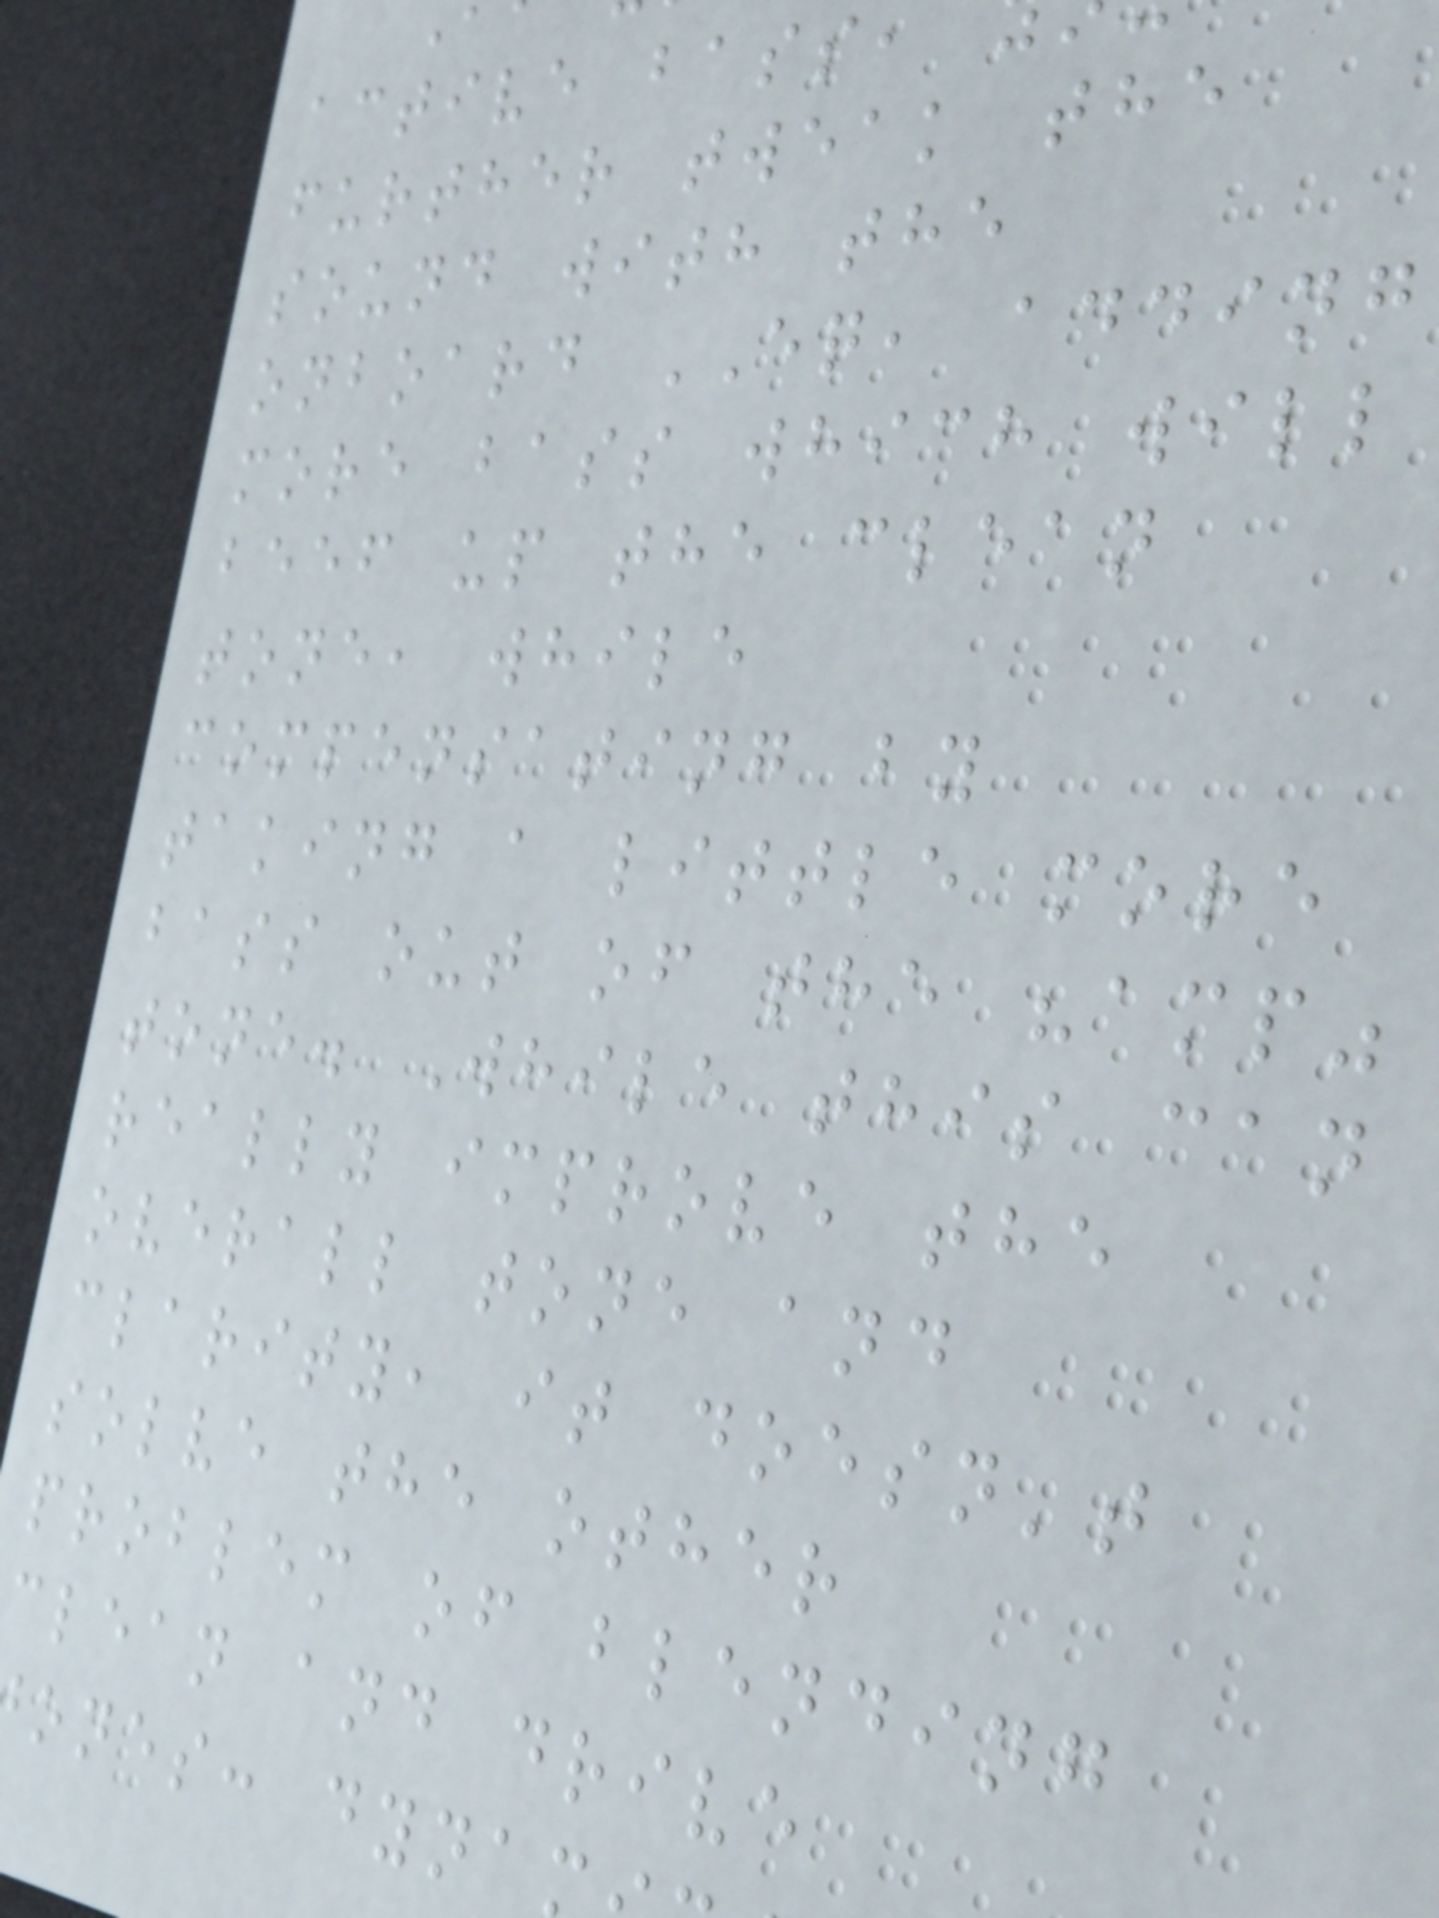active bass,
further tweak the
sound with the
onboard EQ, adding
more bass which will
beef up the clean
tone, while
compensating by
taking a little more
bass out of the "amp"
tone. While this can
really improve the
overall tone and
clarity, it doesn't
solve the other
problem of blending
clean and drive
ones: dyna
